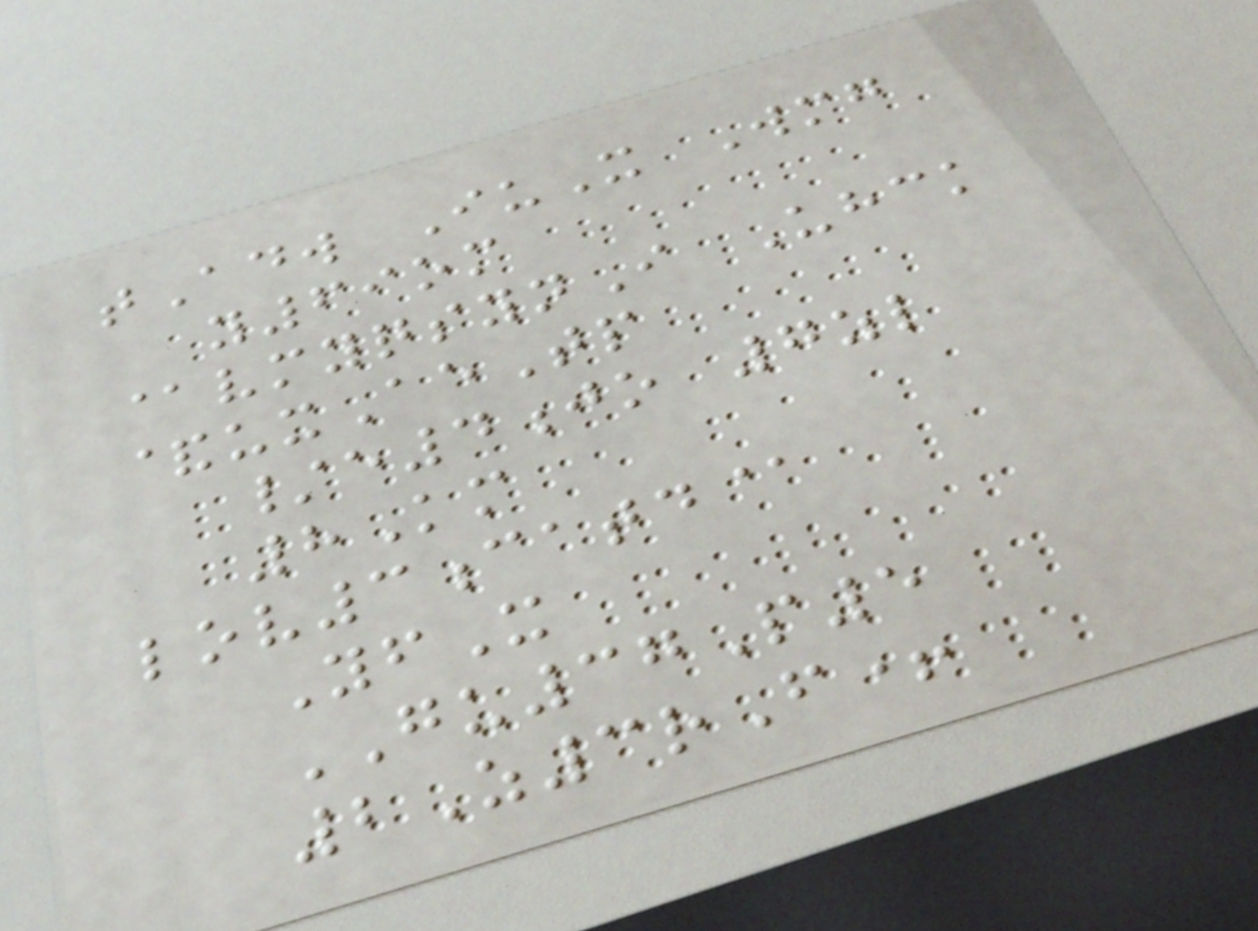tAdw IuX Wmg
y69om
@vmyqsynI Uhck
&uxAeTp
/e4jo 7zl
8Km
lov3catd@
YfX
GU37P5
2Z3rF+
